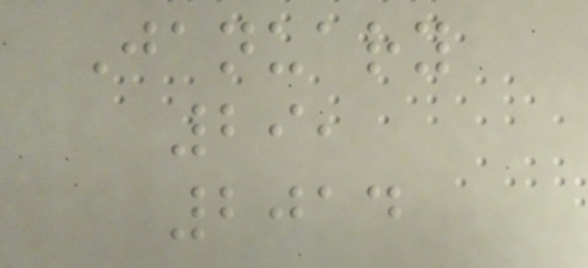January
29,
2014
